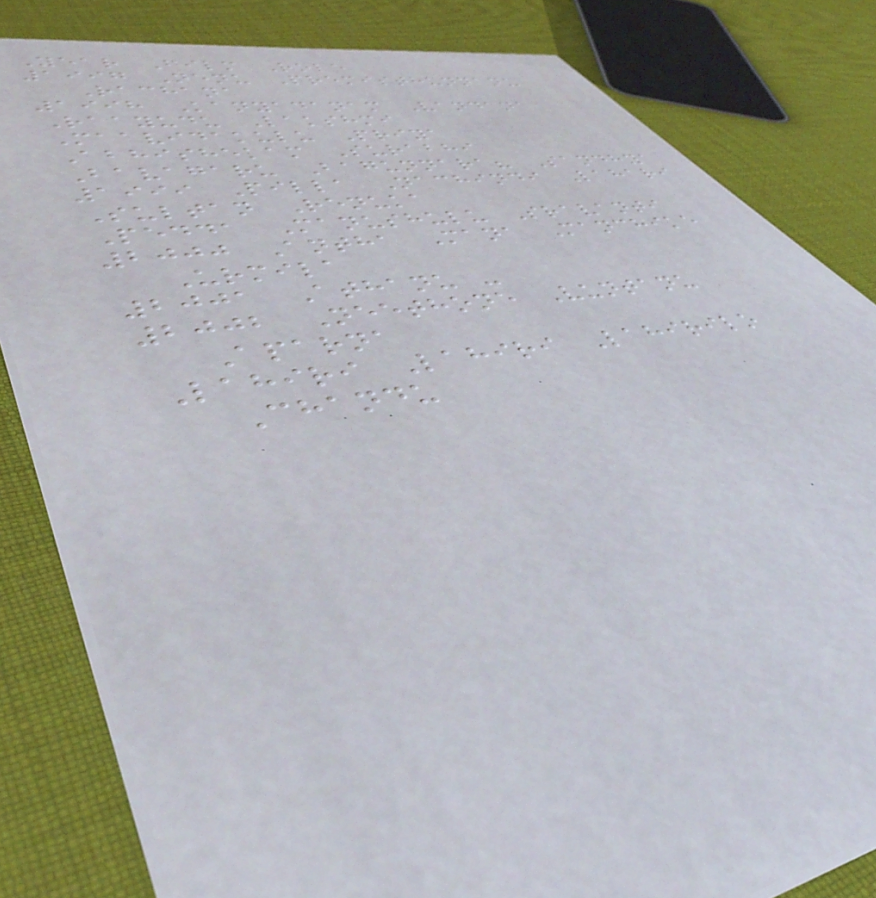Year Film Role
1997 Nenu Premisthunnanu
Rachana
1998 Kanyadanam Vandana
Raayudu Lakshmi
Maavidakulu Priya
Abhishekam Surabhi
Bavagaru Bagunnara? Sandhya
1999 Pilla Nachindi Lahari
Sultan Renuka
Pedda Manushulu Sravanti
2000 Antha Mana Manchike
Urmila
2001 Athanu -
2002 Neethone Vuntanu
Aparna
Lahiri Lahiri Lahirilo
Chandu
